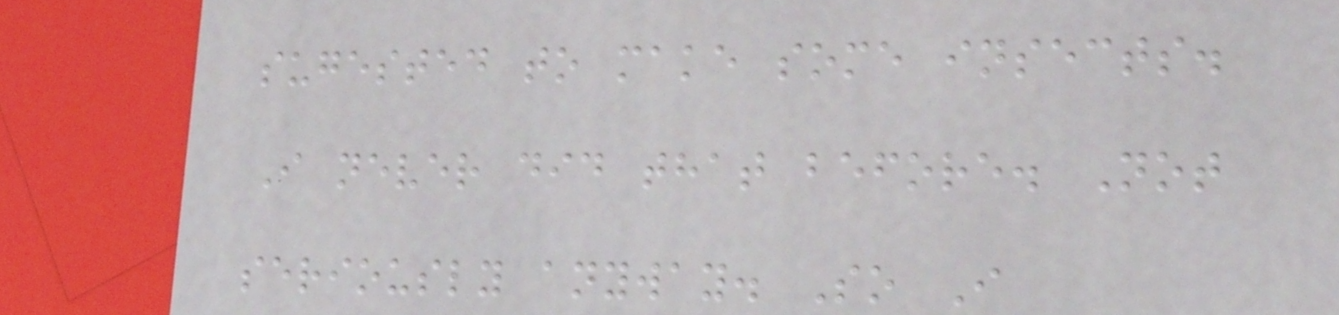sugested to make some insects.
I never did that before. Not
seriously anyway. So I
